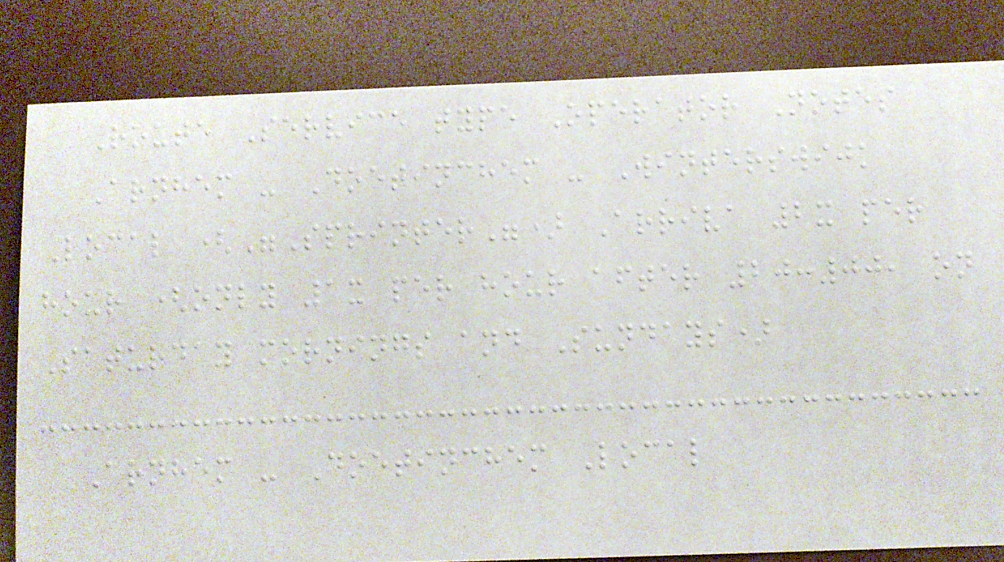Route Service type Operator Notes
Arnhem - Doetinchem - Winterswijk
Local ("Sprinter") Arriva 2x per
hour (only 1x per hour after 20:00, on
Saturday mornings and Sundays)
Arnhem - Doetinchem Local
